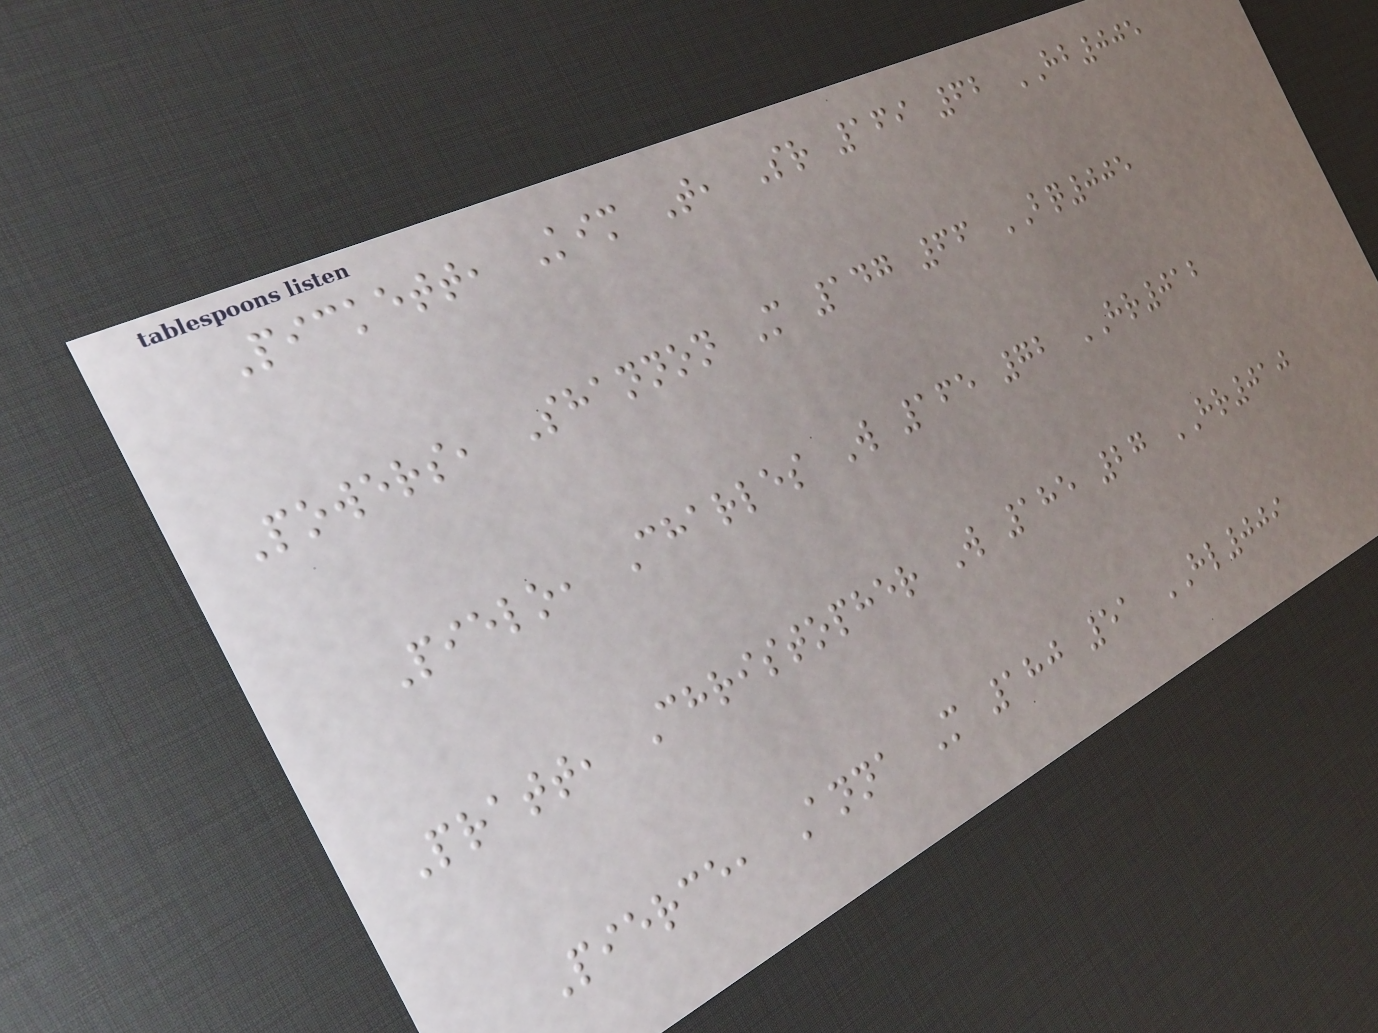Pickett, Kim T, Sr 169 62 HB005
Powers, Shannon M 147 66 BQ005
Pielo, Charles W 165 72 HR012
Pratt, Christopher W 185 27 HR010
Pierce, Anna M 180 51 HL009
